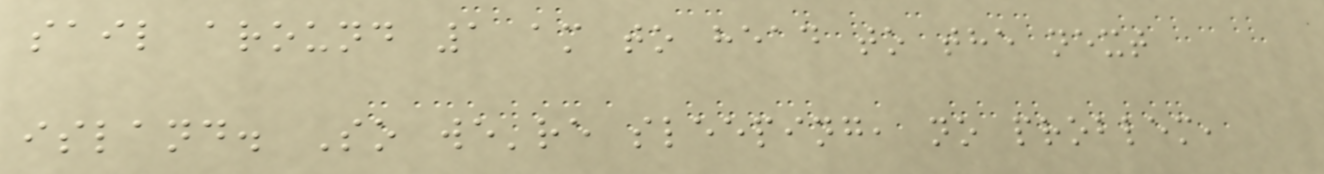sail around 1 am to head to the next
island. So we're sleeping, no problem,
